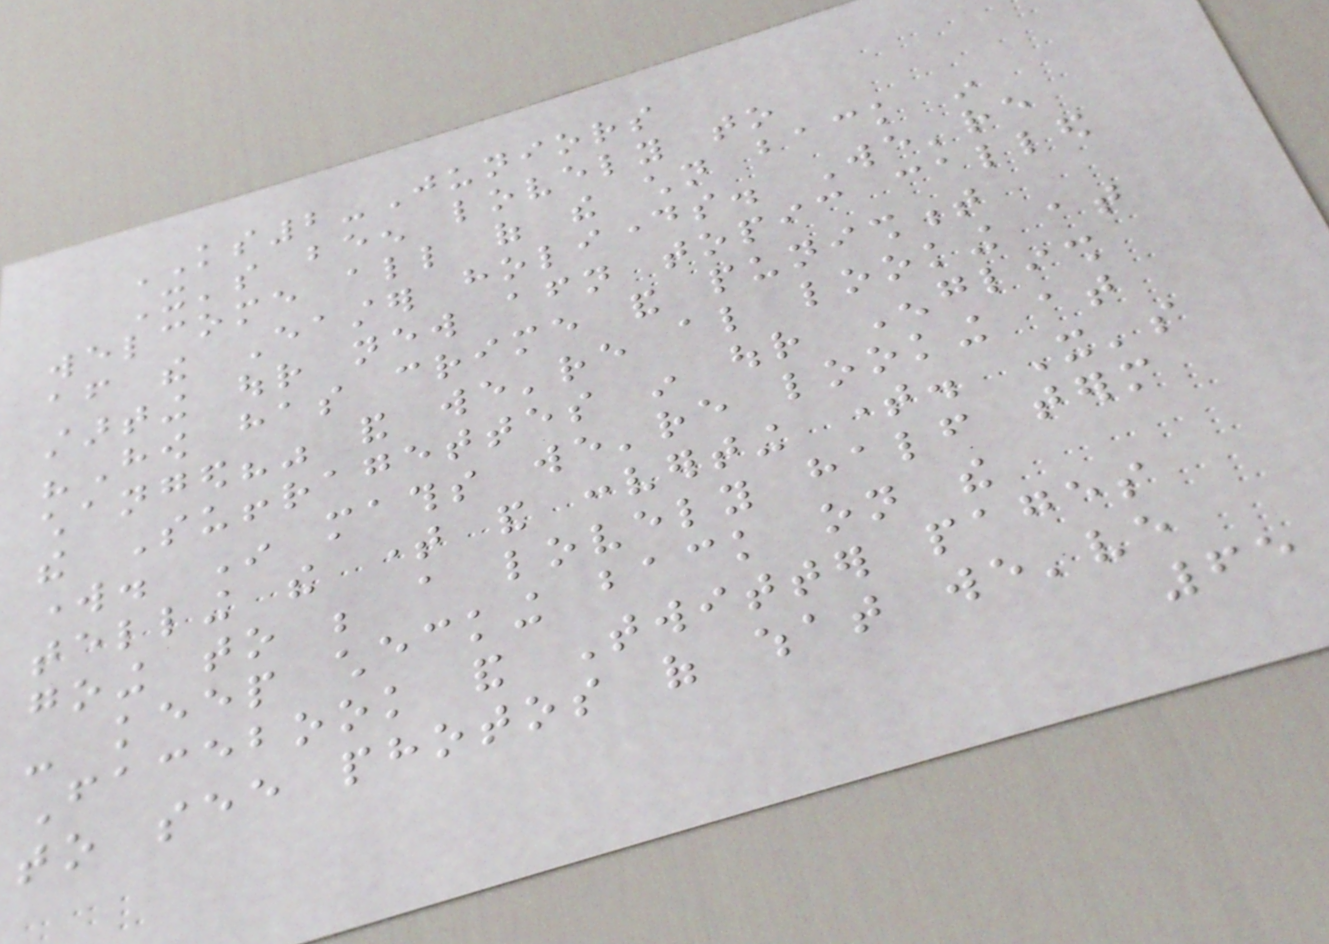KS2-Juniors
It's been lovely to
welcome all of the children back in
after the Easter holidays. We're
starting our new afternoon topic called
"How has crime and punishment
changed?" and we're also looking at
the Suffragettes in our English
work. In maths we're looking at
telling the time and converting time. It's
going to be a lovely half term
- keep checking back on the
Facebook and Twitter pages
to see photos of what we've
65
